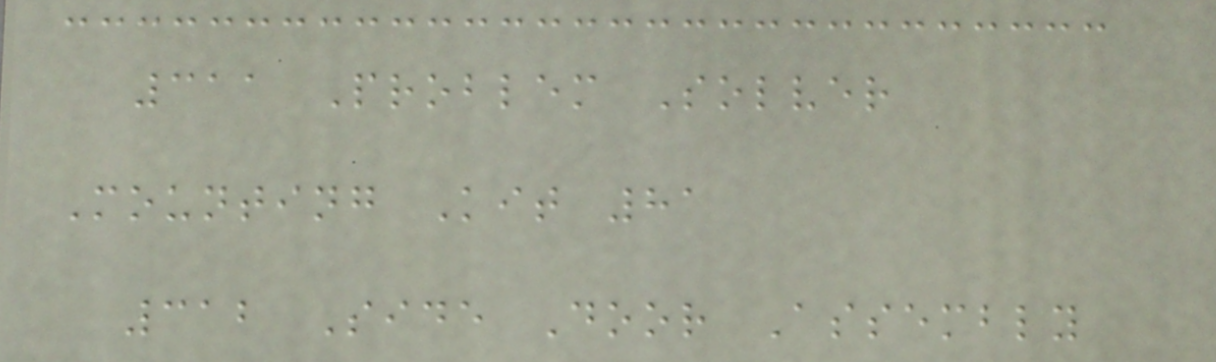311 Problem Solver
Mounting Kit 81
312 Side Door Assembly
